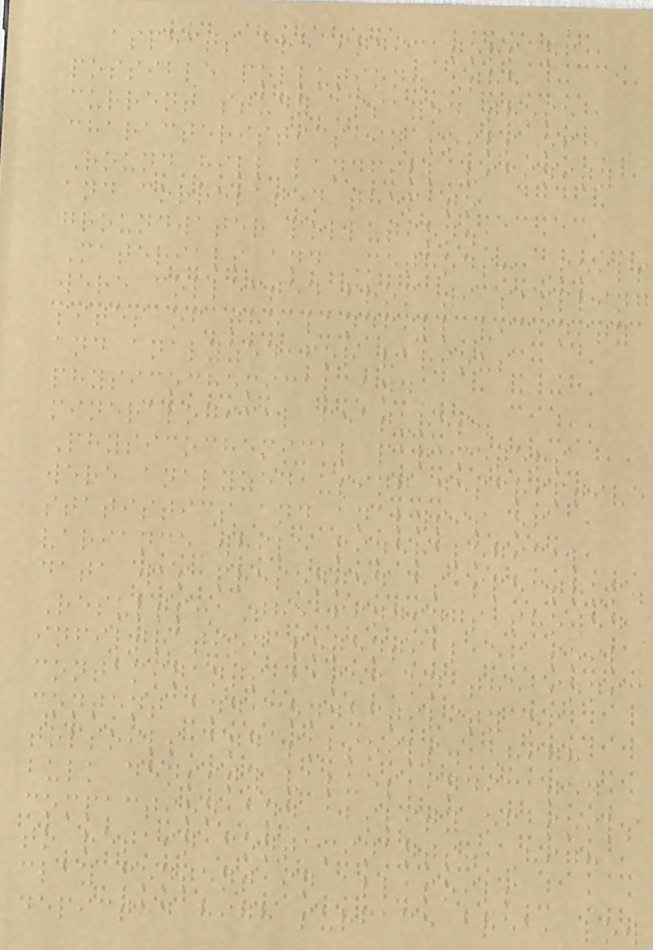aspects are indicators of
possible pollution. The
current study assayed these
characteristics in soils of
Round hill landfill vicinity
and correlated them to
groundwater pollution.
Materials and Methods: Soils
were collected from 9 sampling
sites of the landfill vicinity
and analyzed for various
physicochemical and
mineralogical features.
Physicochemical parameters
were analyzed using descriptive
statistics and analysis of
variance while mineralogical
data was presented as spectrum.
Results: The findings showed
infiltration potential of soil
contaminants based on the ionic
content and conductivity of
topsoils and subsoils. High
bulk density values indicated
compaction and ability of soils
to retain contaminants. High
clay content in all soils
depicted high surface area, low
